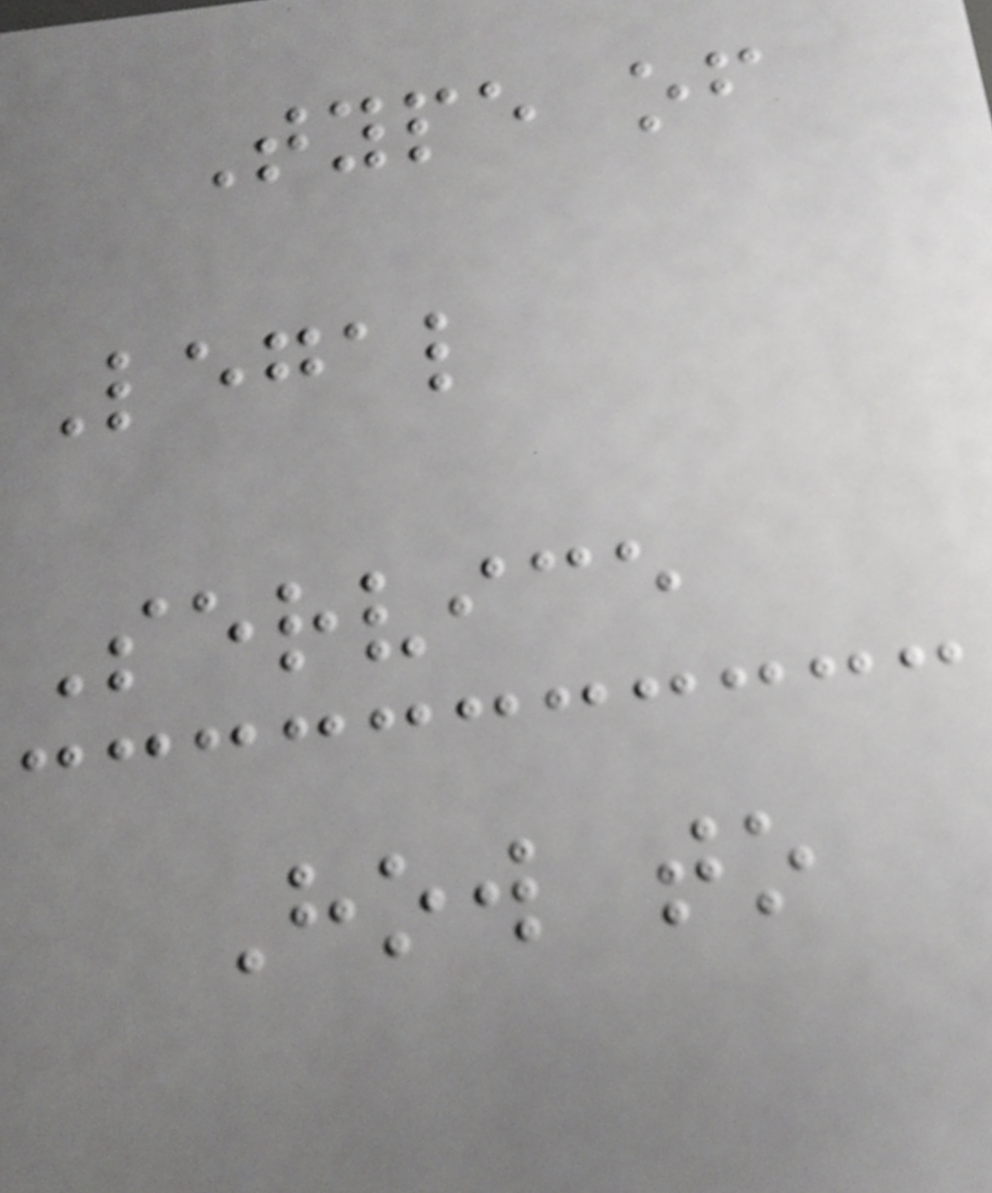Type of
Legal
Service
How to
